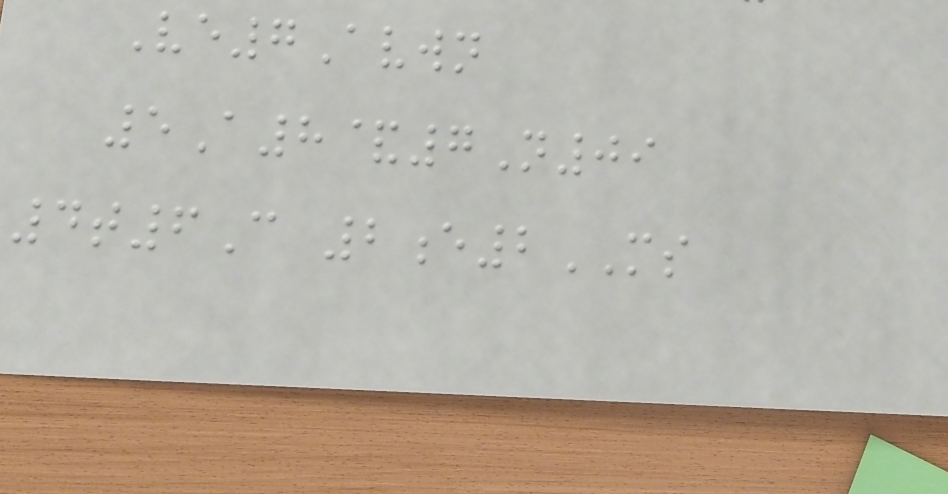Ve7Avwn
5A8&7N09
4t6C 2e2MS
